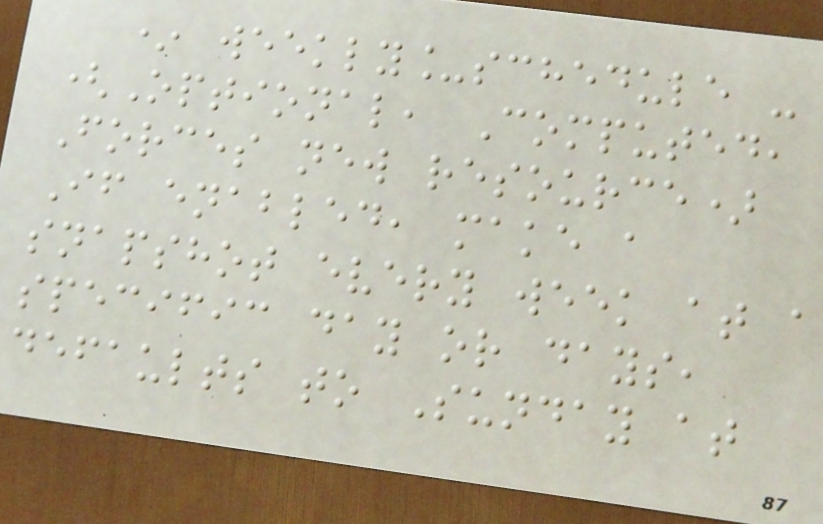* weekly_schedule -
(Optional, Computed,
Forces new resource)
If enabled, make a
snapshot every week at a
specific day or days,
defaults to Sunday at
